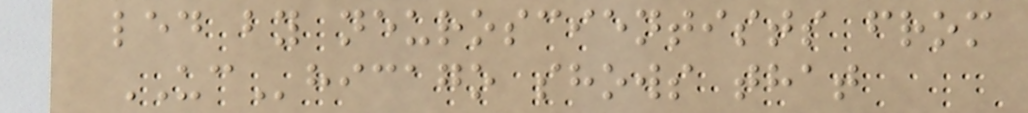led by neuroscientists from
UChicago shows that
